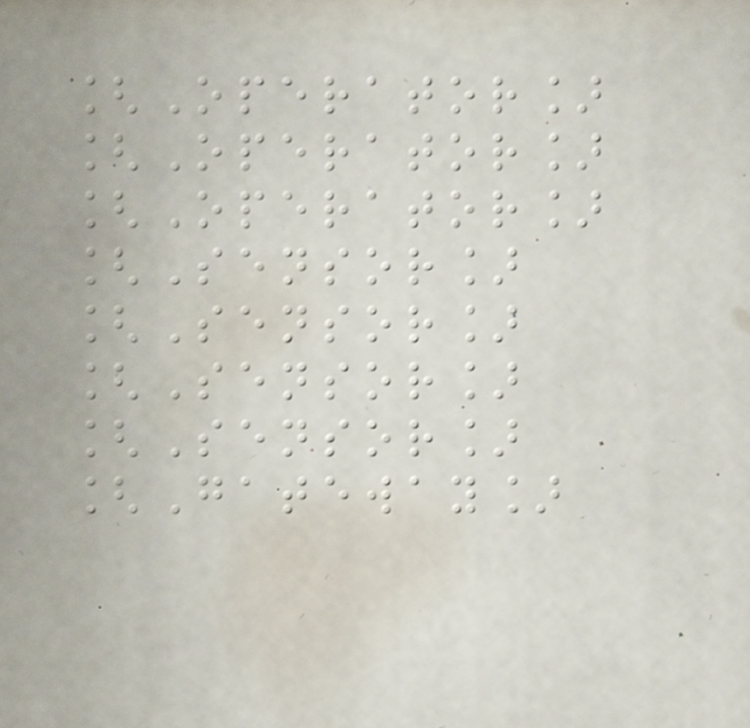[Operator]
[Operator]
[Operator]
[Sensor]
[Sensor]
[Sensor]
[Sensor]
[Gateway]
